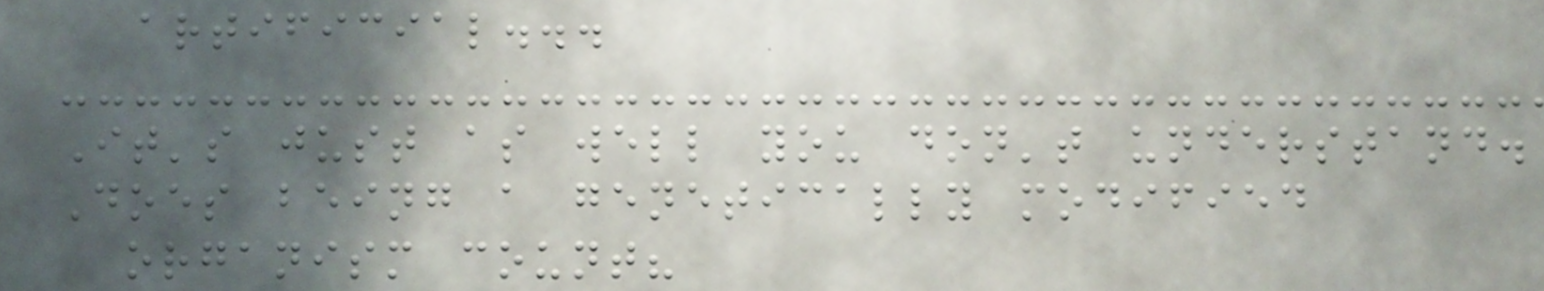artificial...
It's just as well you don't understand.
Does being a genetically modified
organism count?
